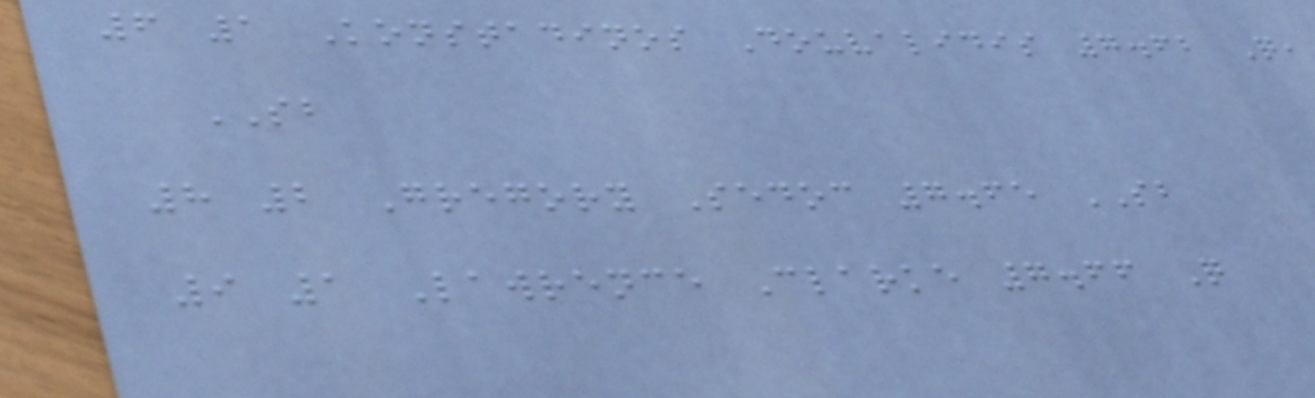6 1 Konstadinos Douvalidis 7.62 Q,
SB
8 2 Gregory Sedoc 7.65 SB
9 1 Lawrence Clarke 7.66 Q
